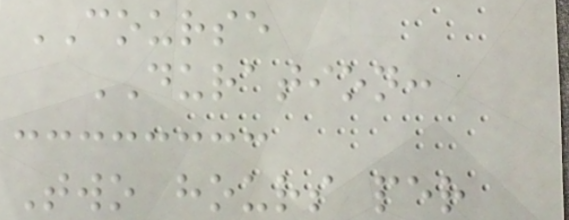COURSE
DURATION:
Two hours per
